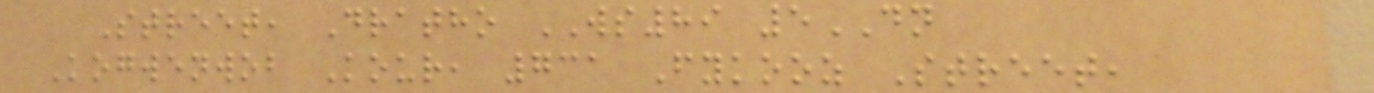Street, Dratho WS89 5DN
Kogwenwob Kour, 731 Fykooz Street,
